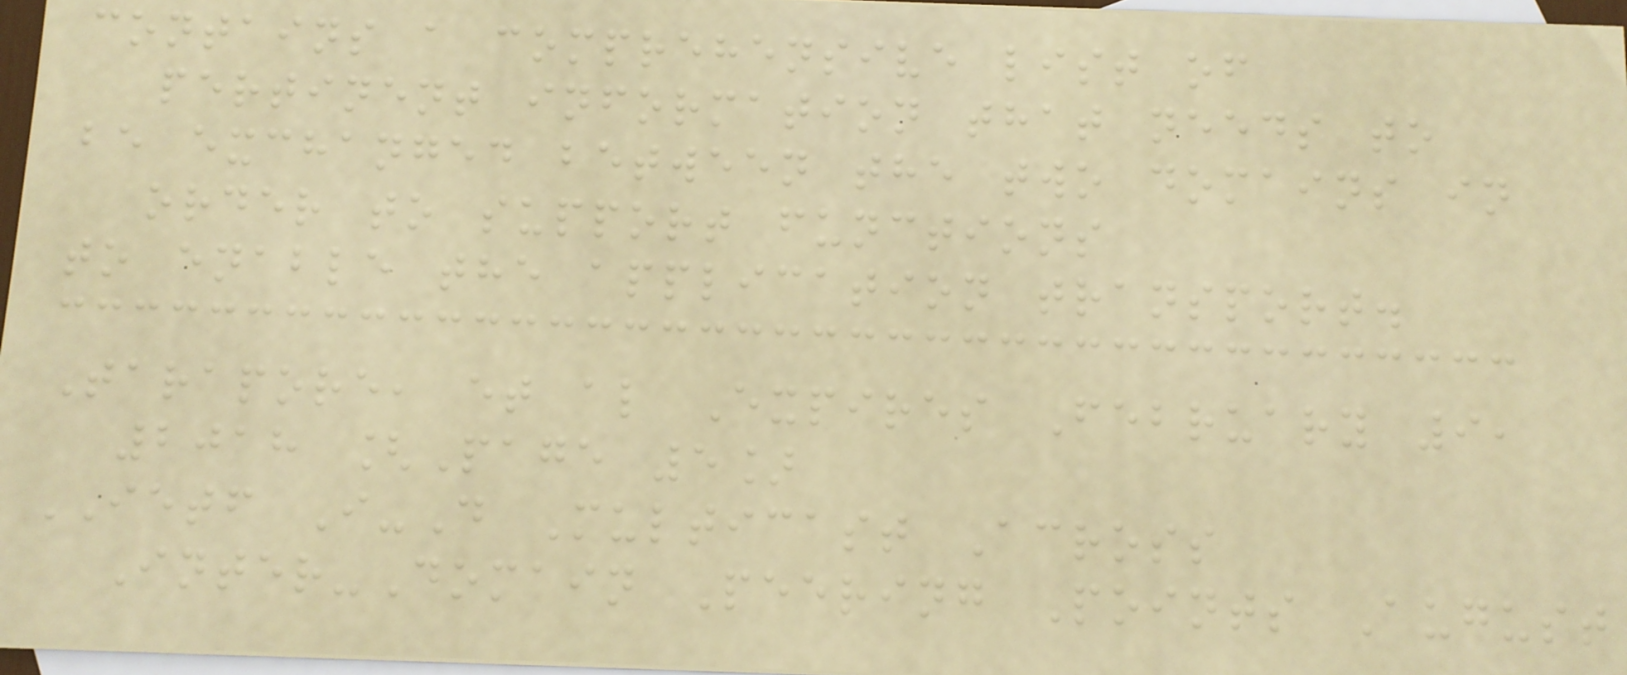contains a comprehensive list of
pertinent information that needs to
be exchanged between the two domains in
order to support functions
to enable the application transport.
Tarapore, et al Expires February 9,
2018 [Page 5]
IETF I-D Multicast Across
Inter-Domain Peering Points August
